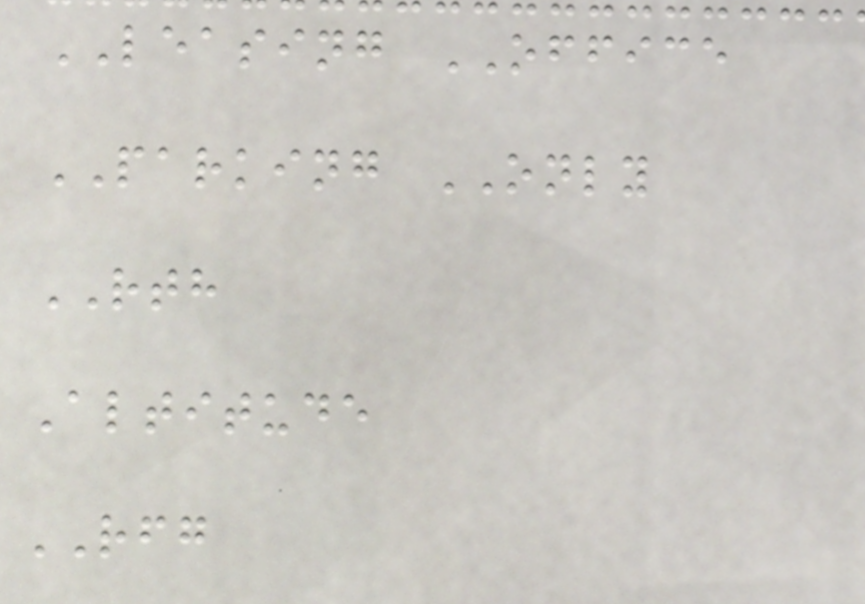LEASING OFFICE
PARKING ONLY
RTH
Altitude
RFG
